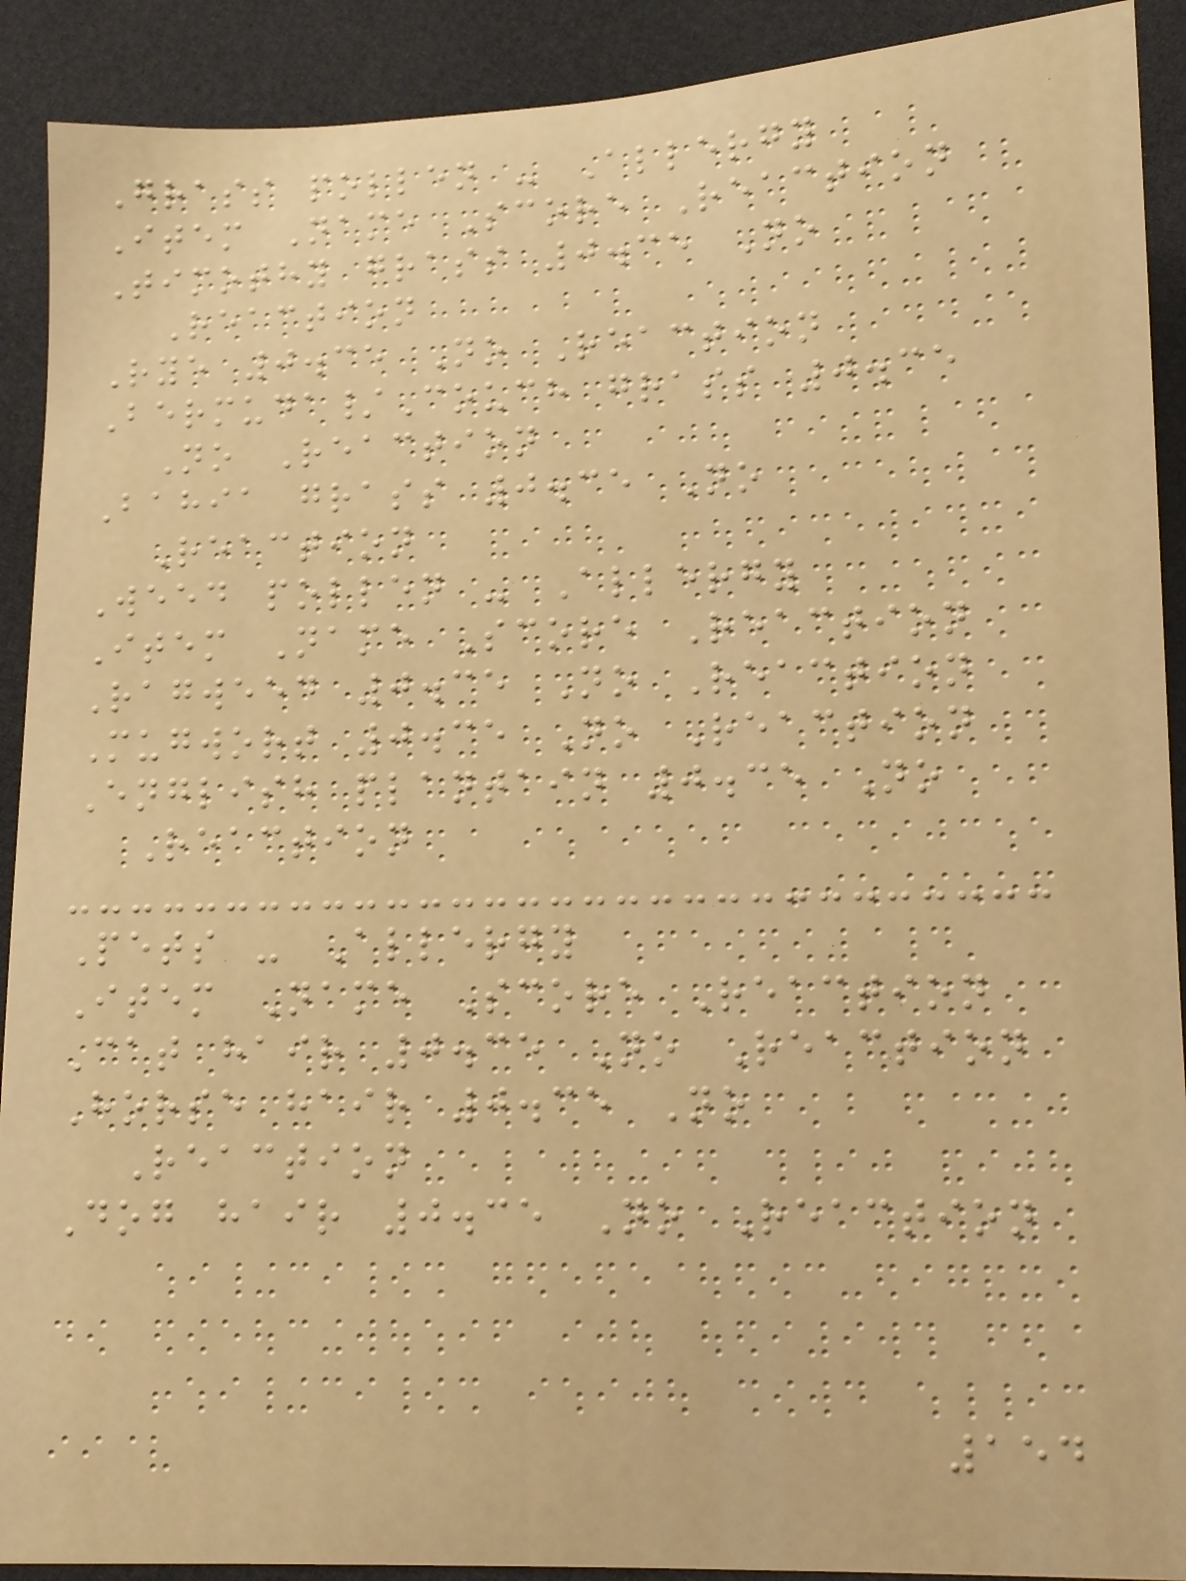Grass pollen - Allergy
Item Name Score Reaction
Timothy grass 0.35 No
Reaction
Rye 0.35 No Reaction
Bermuda/Couch grass 0.35
No Reaction
Bahia grass 0.35 No
Reaction
Weed pollen - Allergy
Item Name Score Reaction
Ragweed 0.35 No Reaction
Mugwort 0.35 No Reaction
English plantain 0.35 No
Reaction
Pets - Allergy
Item Name Score Reaction
Cat hair 0.35 No Reaction
Horse hair 0.35 No
Reaction
Dog hair 0.35 No Reaction
154
